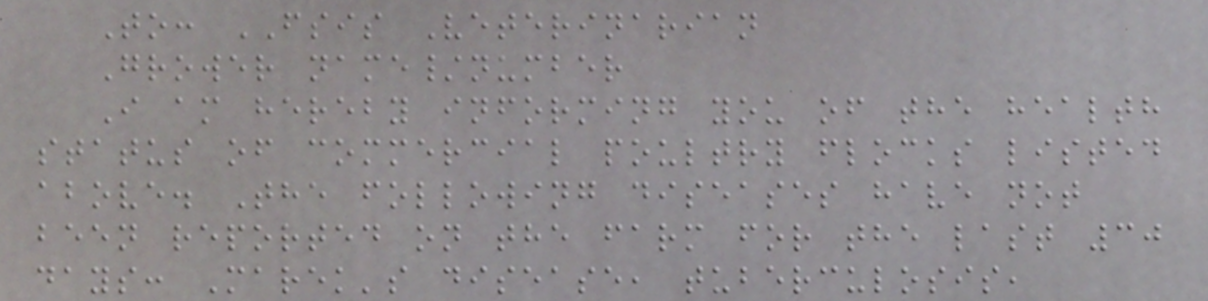To: FSIS Veterinarian
Grower name/number
I am hereby informing you of the health
status of commercial poultry flocks listed
above. The following diseases have not
been reported on the farm for the last 30
days: Marek's disease, tuberculosis,
